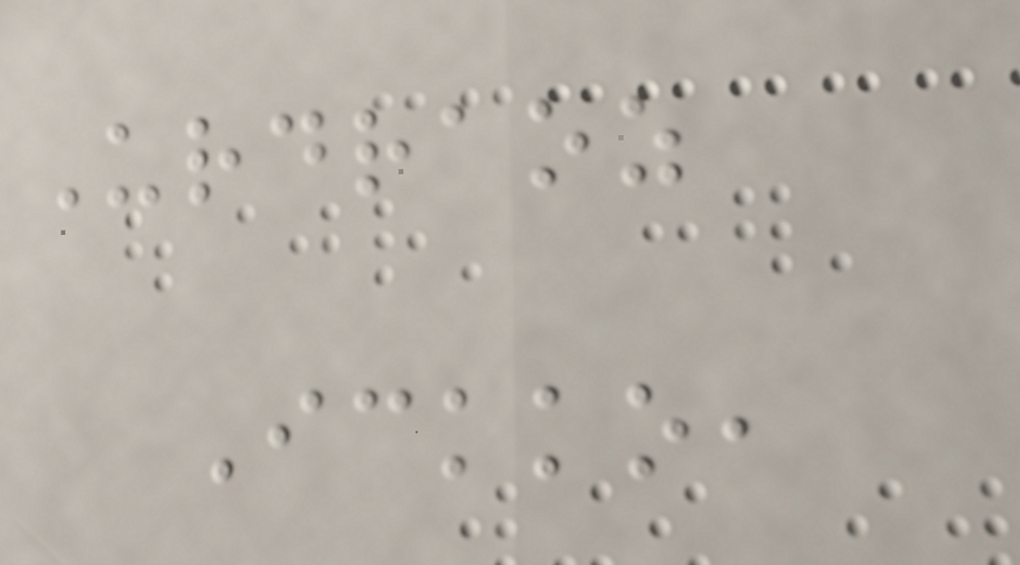Urdraoz
Ickko,
